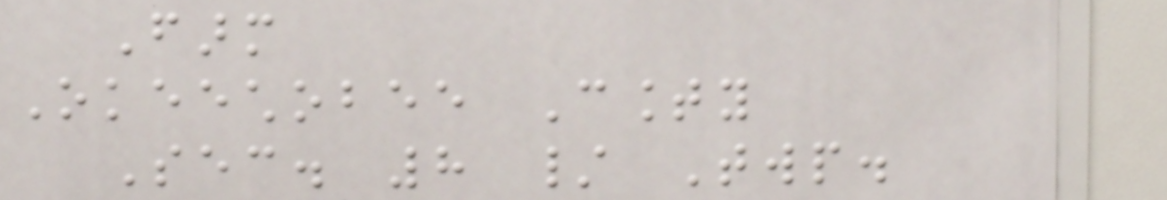Farm
Okeechobee County
Sec. 8 / Twp.
